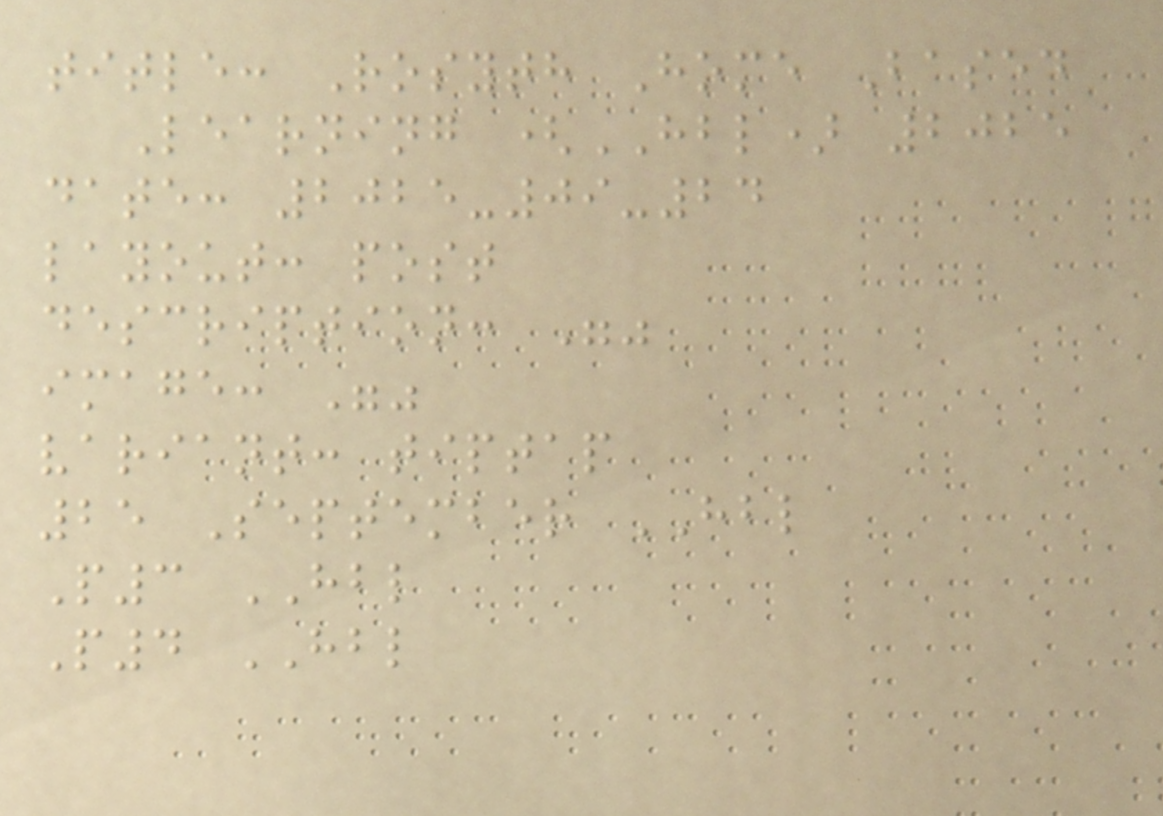title: Rosyth Home Based
Learning (HBL) 2025
date: 2025-09-24
layout: post
description: ""
image: ""
variant: tiptap
25 September HBL
P3 HBL
P4 HBL
